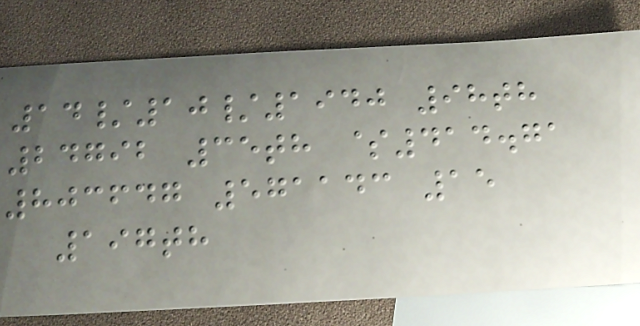14/10/1940 98th
24792 35th $414.71
803647 571143 15
197th
